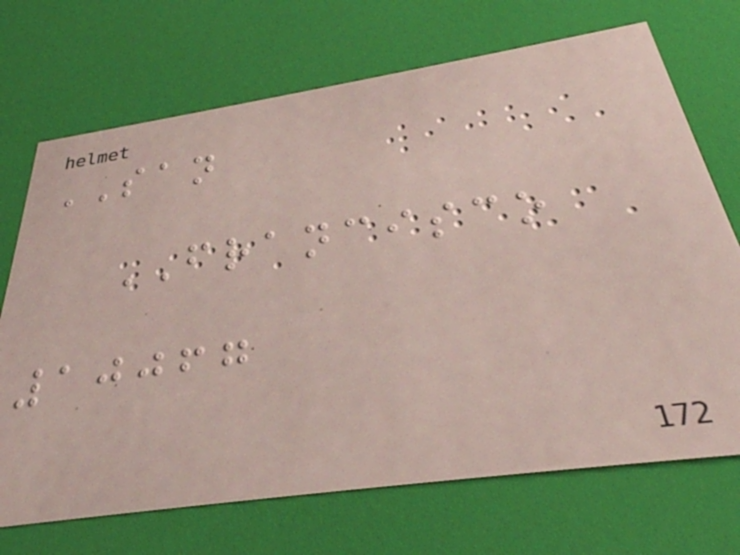SAN
FRANCISCO
10067
